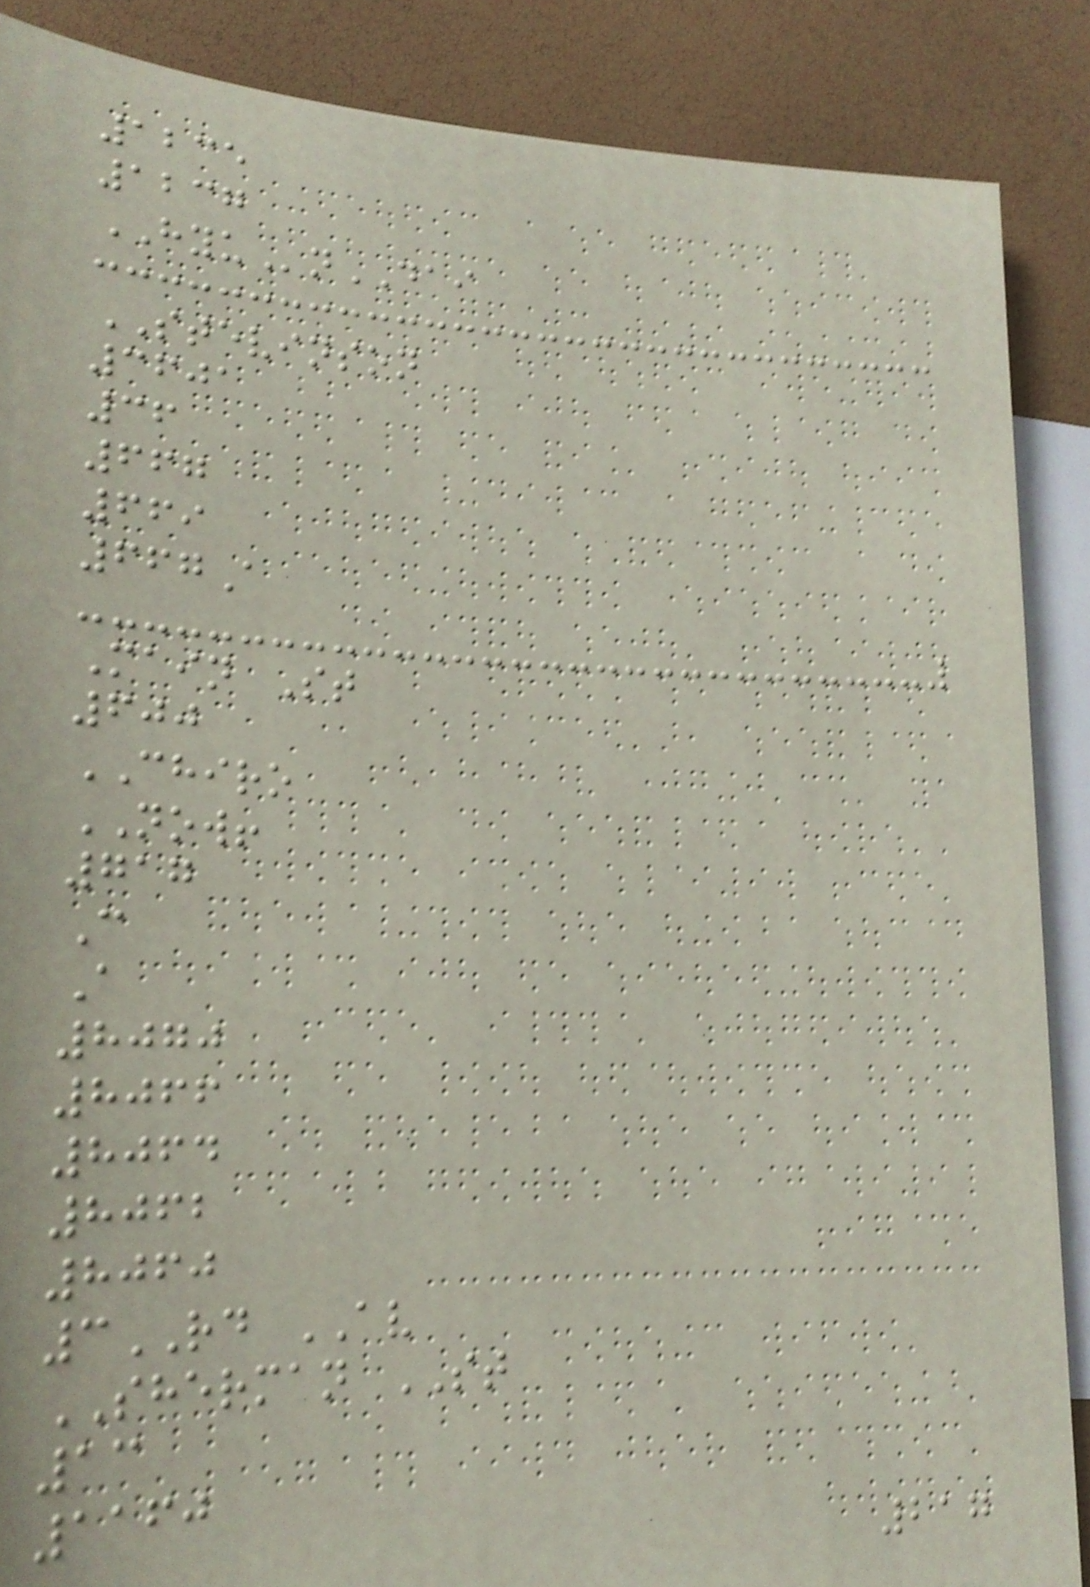1235
1237
HYUnDAI
STEVINSON
3601
36
667
669
667A
Main St
600
CHIRO
NOW!
717
C
A
8070
8066
8064
8062
8060
3RD AV
SHERMAN ST
13
1160
217
